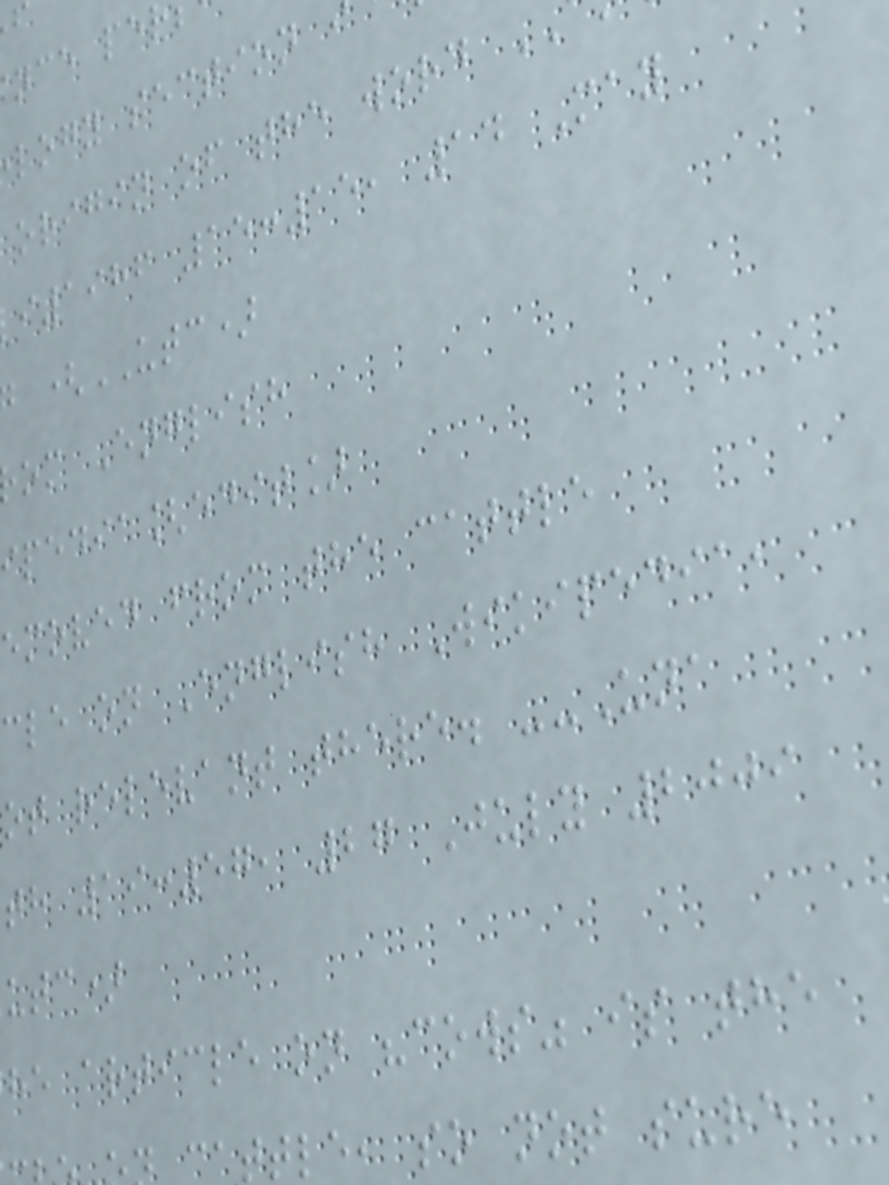logy section
origin of the word
i1986 15:15, 14 May
(UTC)
om English
ipedia[edit]
emoved from the cattle
cle on English Wikipedia,
ot relevant there. --Una
th 19:57, 27 July 2009
utc)
he article on "cows" is the
attle, so not sure
